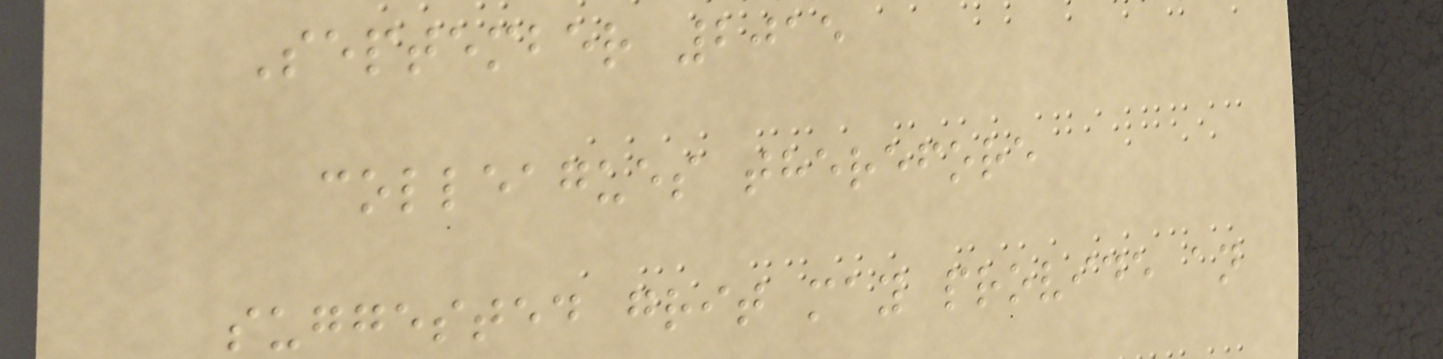September 2015
colleagues therefore
suggested grit may provide an
